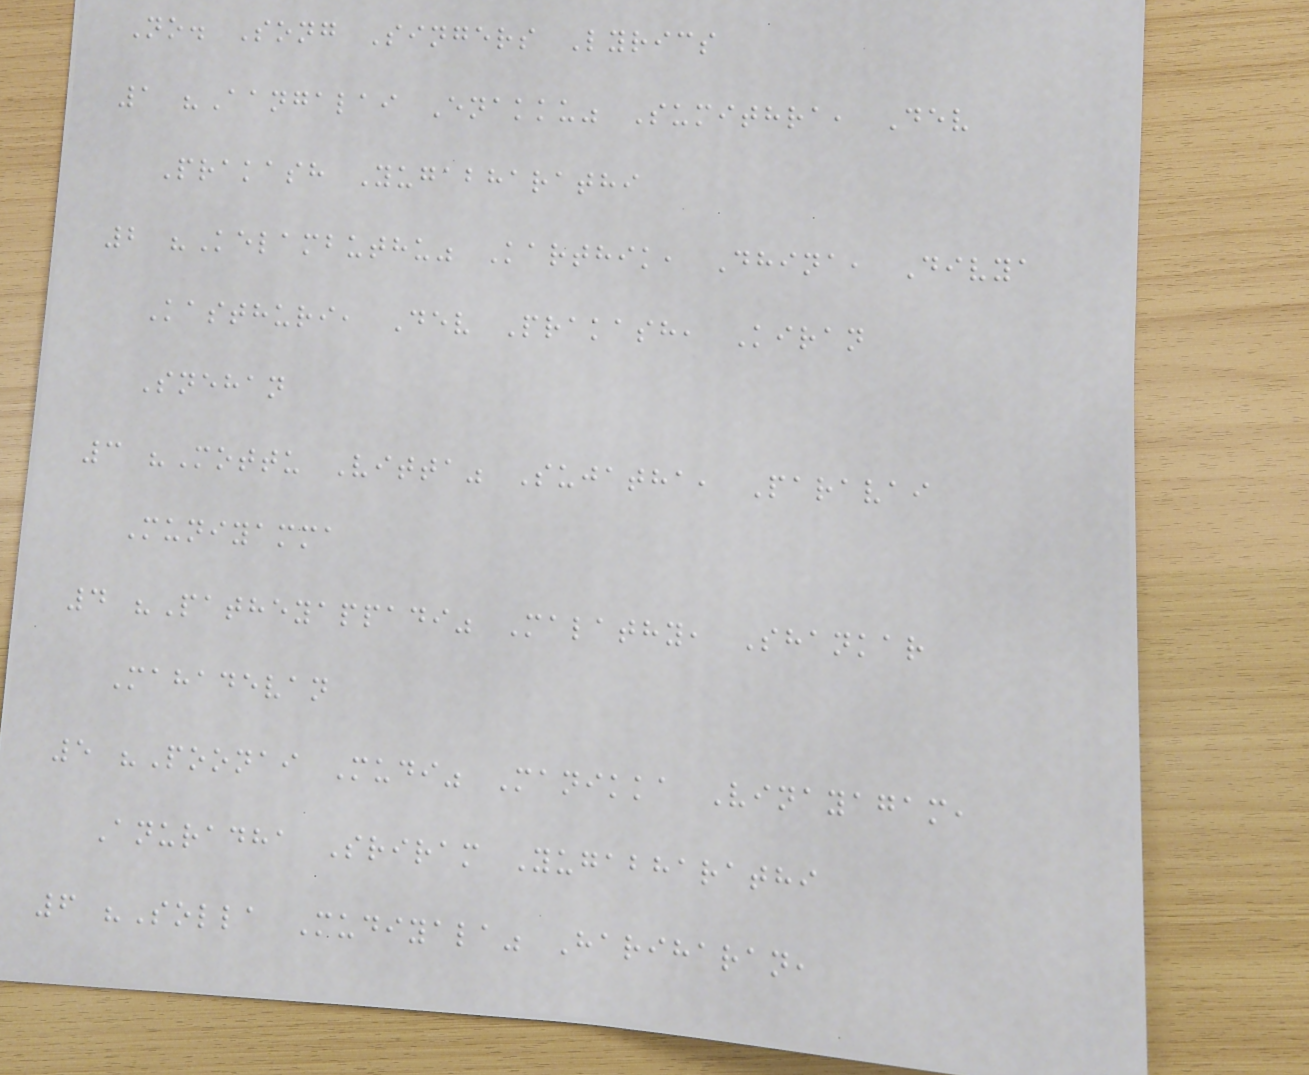No. Song Singers Lyrics
1 "Aangalai Enakku" Sumithra, Dev
Prakash Yugabharathi
2 "Kelambuthu" Karthik, Dhina, Divya
Kasthuri, Dev Prakash, Kiran
Snehan
3 "Mottu Vitta" Sujatha, Paravai
Muniyamma
4 "Patheyappadi" Malathy, Shankar
Mahadevan
5 "Poonai Mudi" Manikka Vinayagam,
Anuradha Sriram Yugabharathi
6 "Solla Mudiyala" Hariharan,
